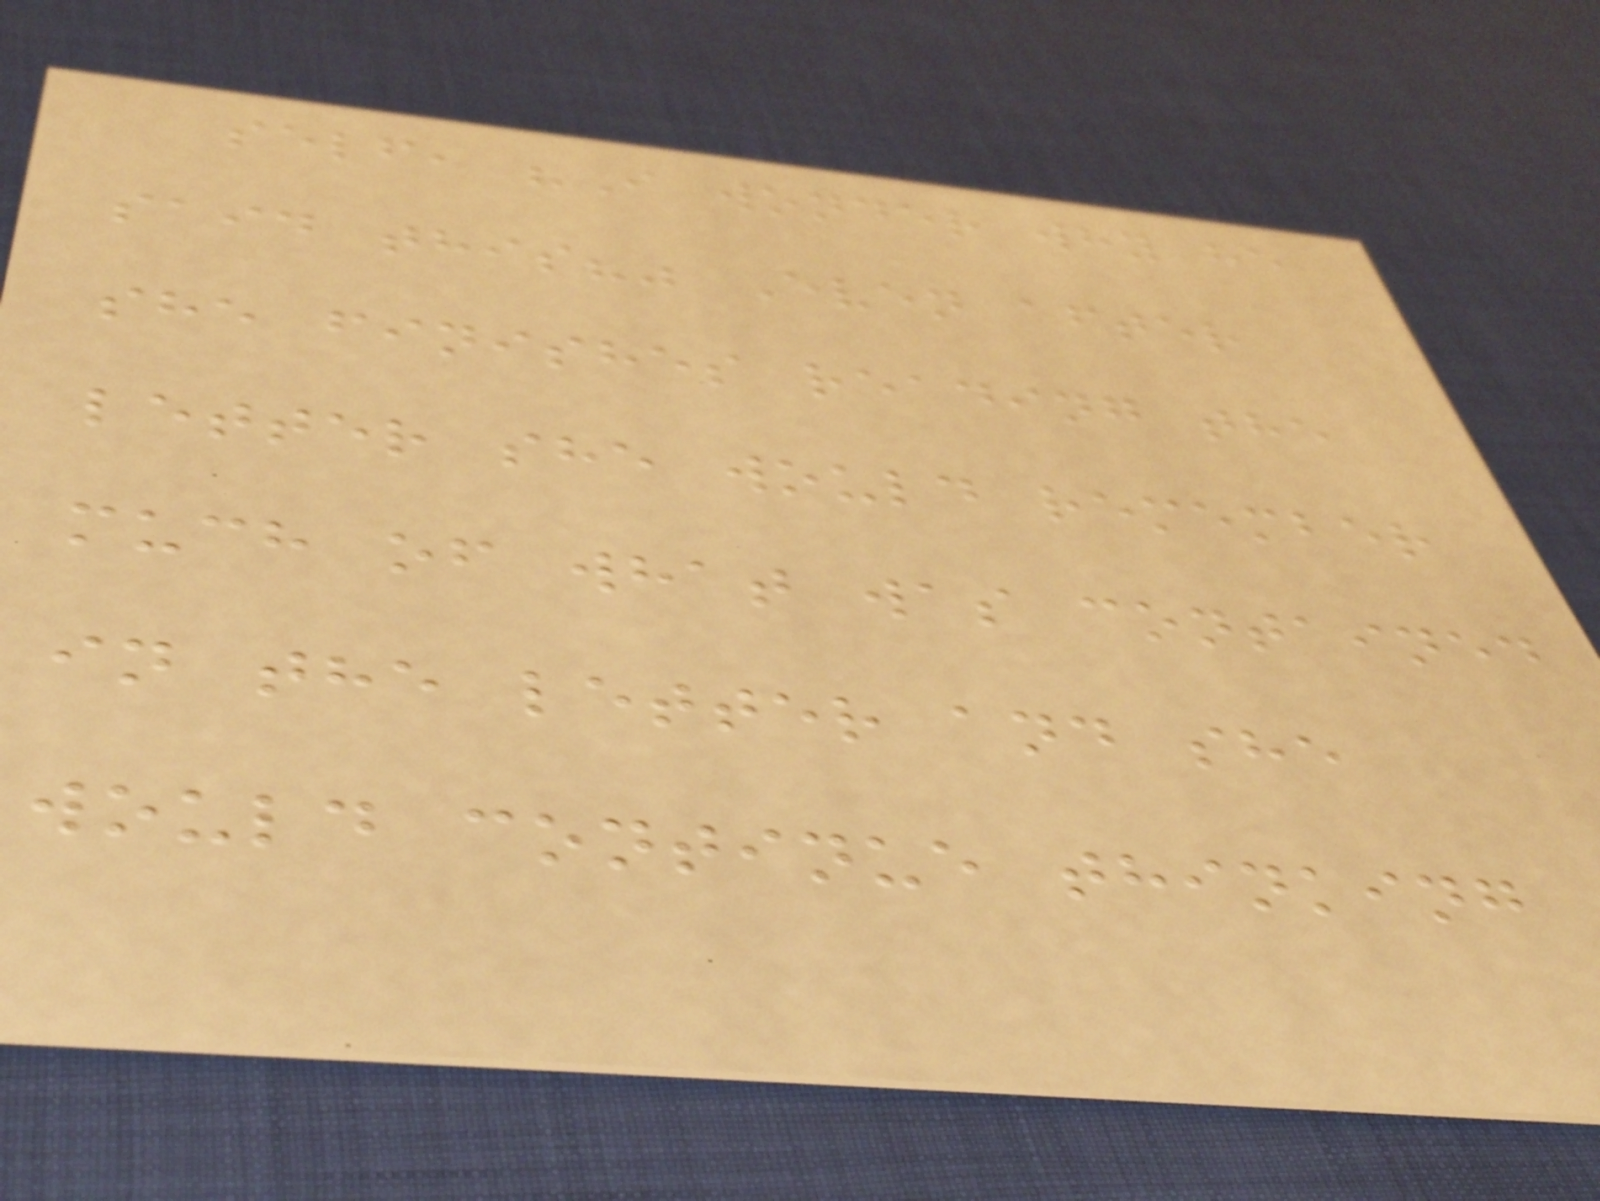self, "I wonder why he
said this?" Even after
she finishes reading the
letter she would remember
much of what was contained
in the letter and she
would continue thinking
